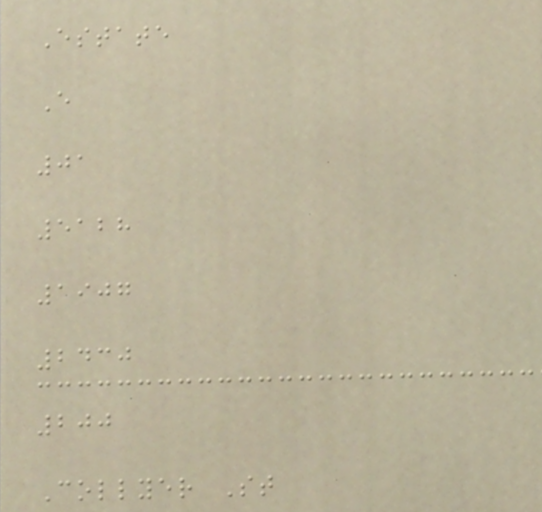Estate
E
01
5128
1907
2430
200
Collyer St
